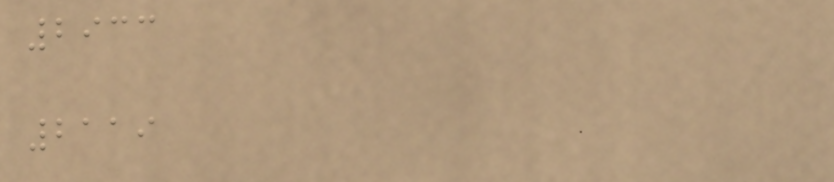2933
2119
